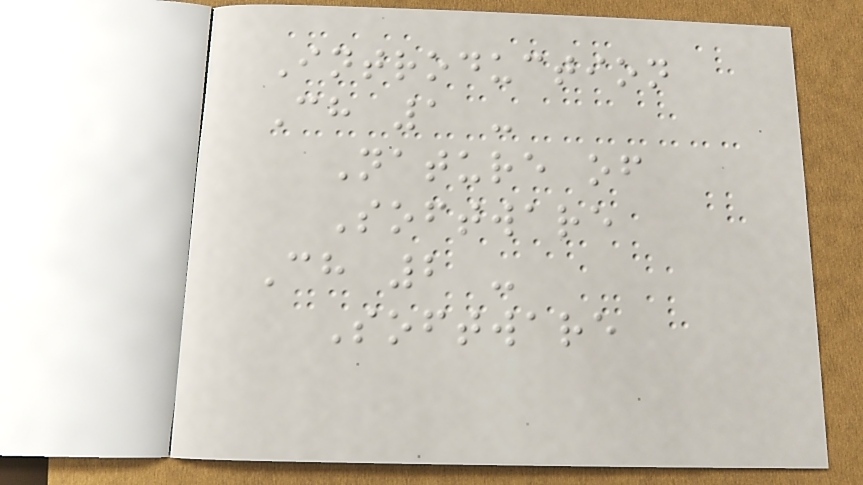Introduction
Ch 1 -
Nature of
Software
Ch 2 -
Software
